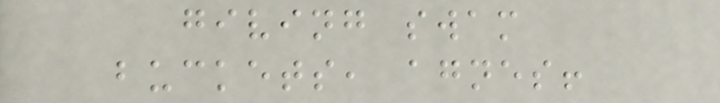giving swam
buckets, agnes!
